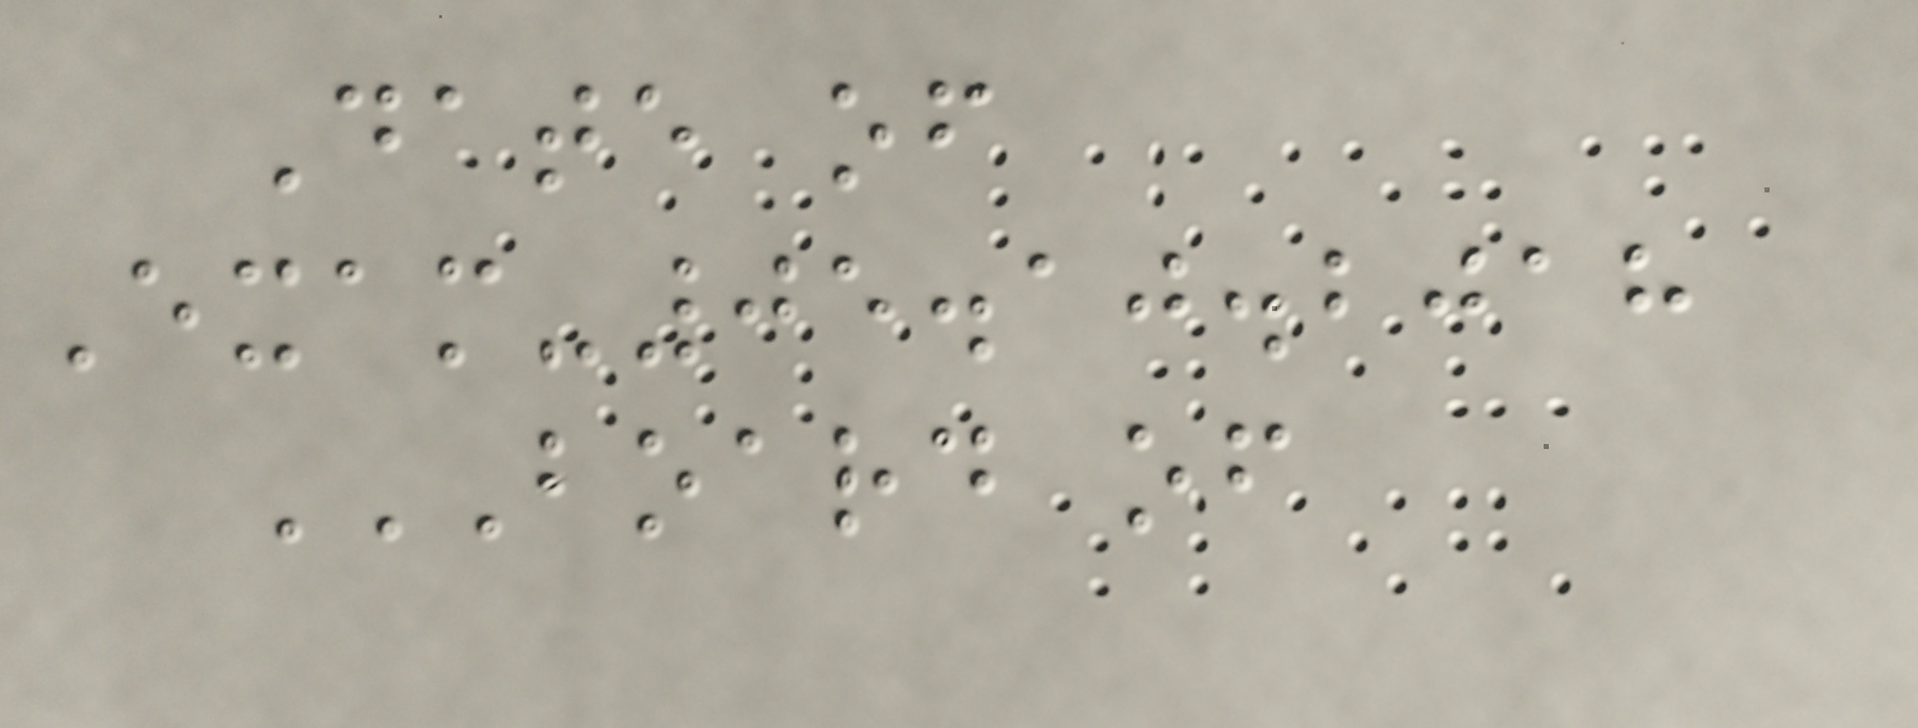Date of
Exam-05.10.2018
BOARD OF
